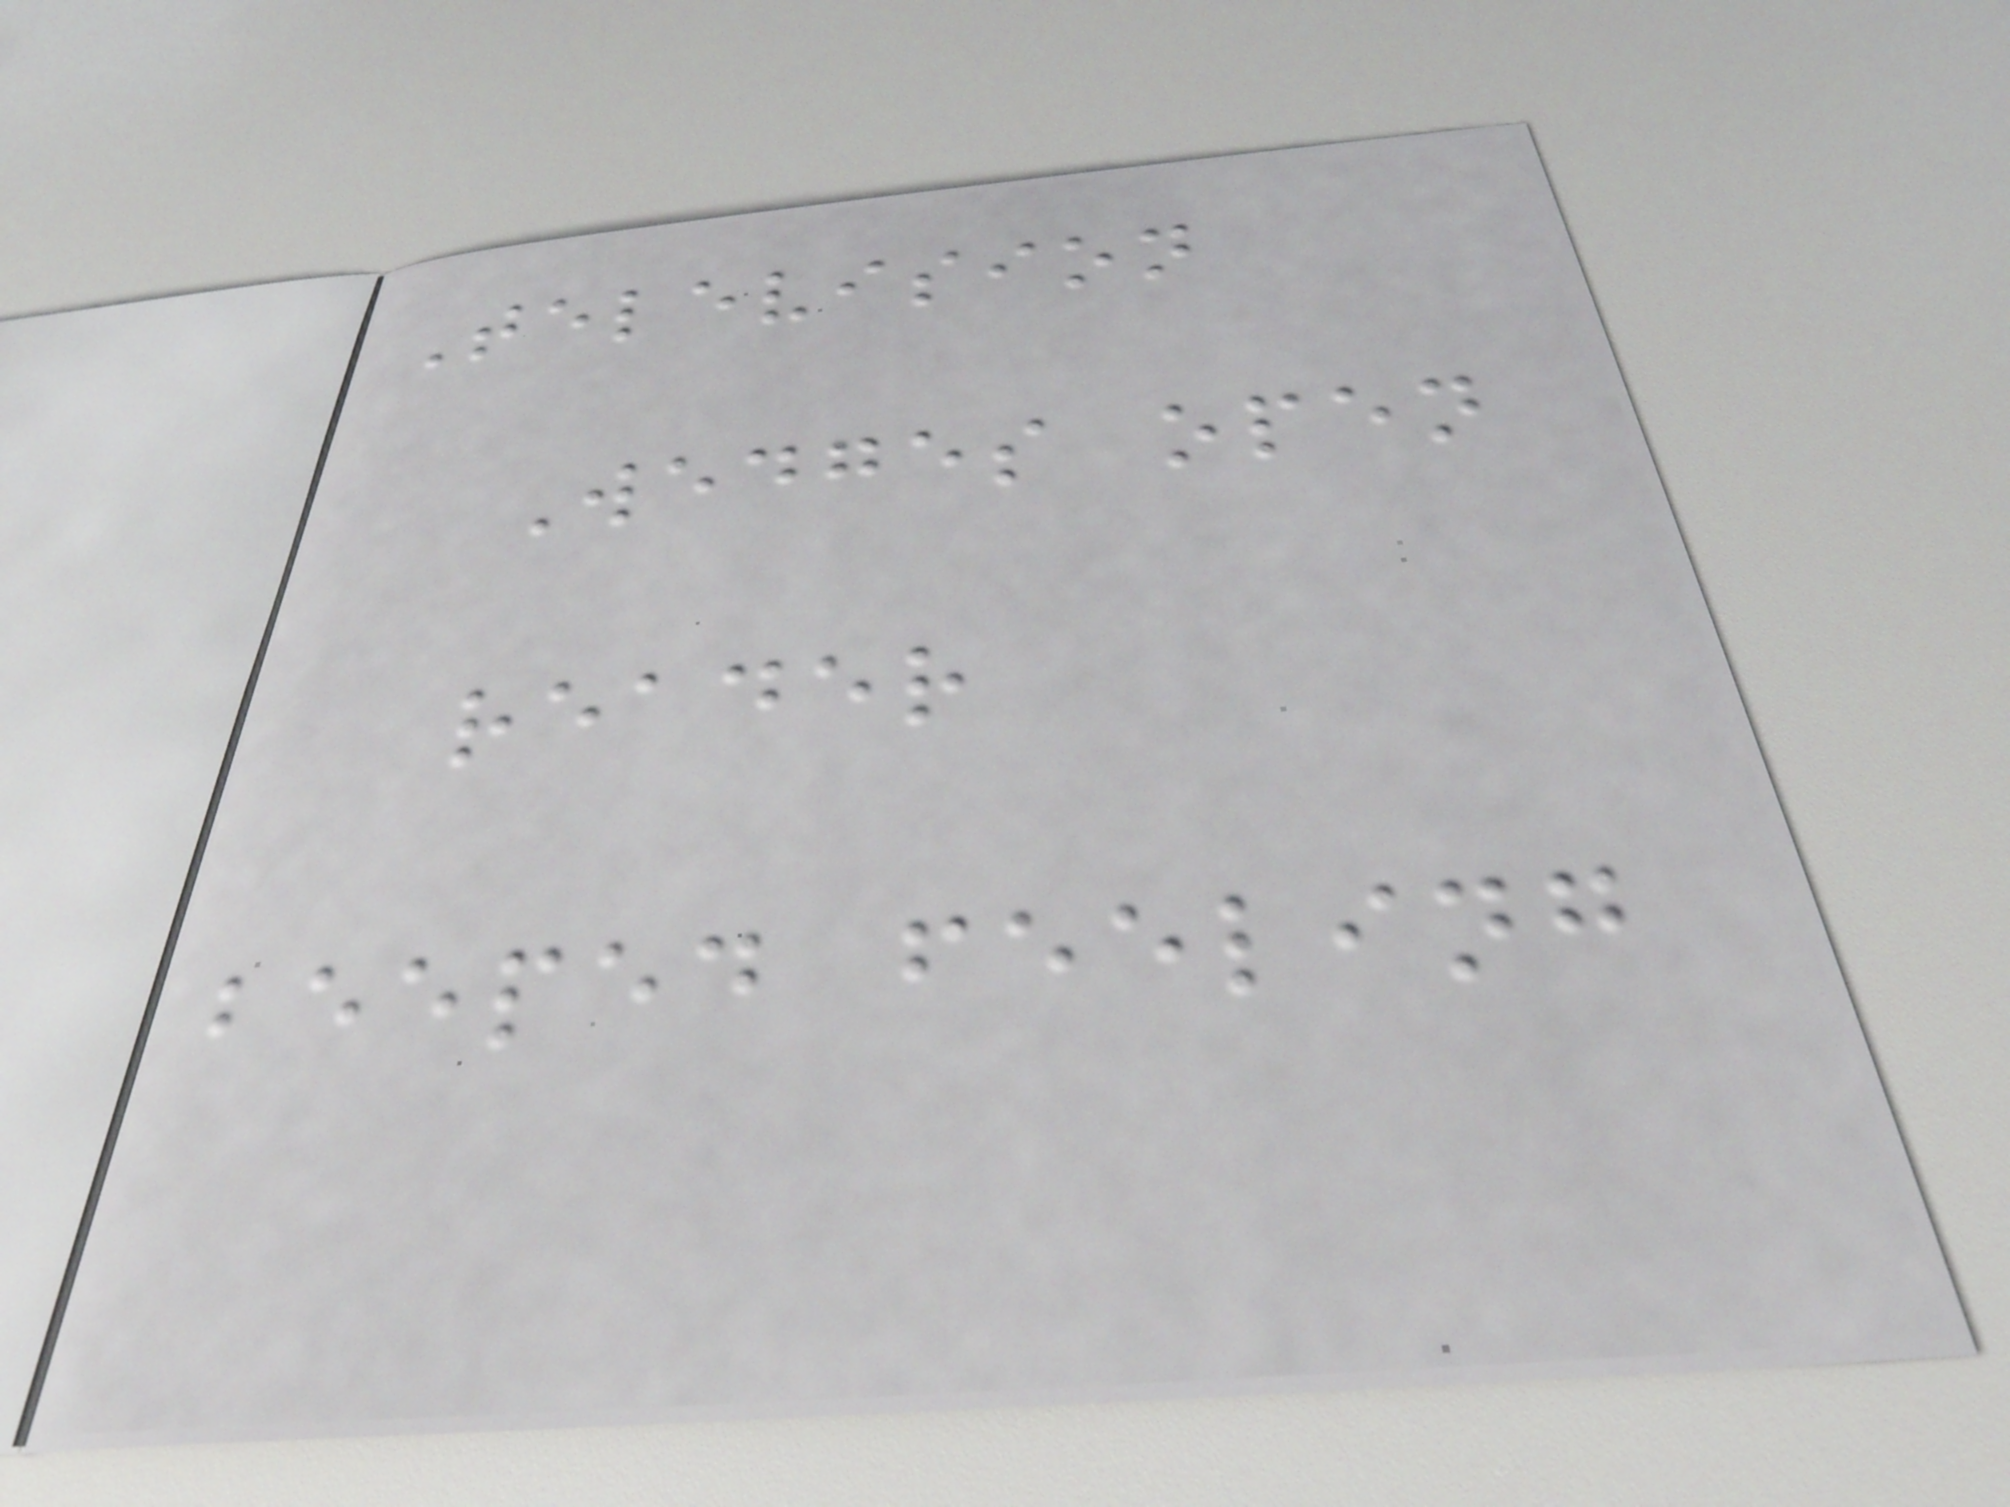Television
Wedges open
reader
beeped feeling
